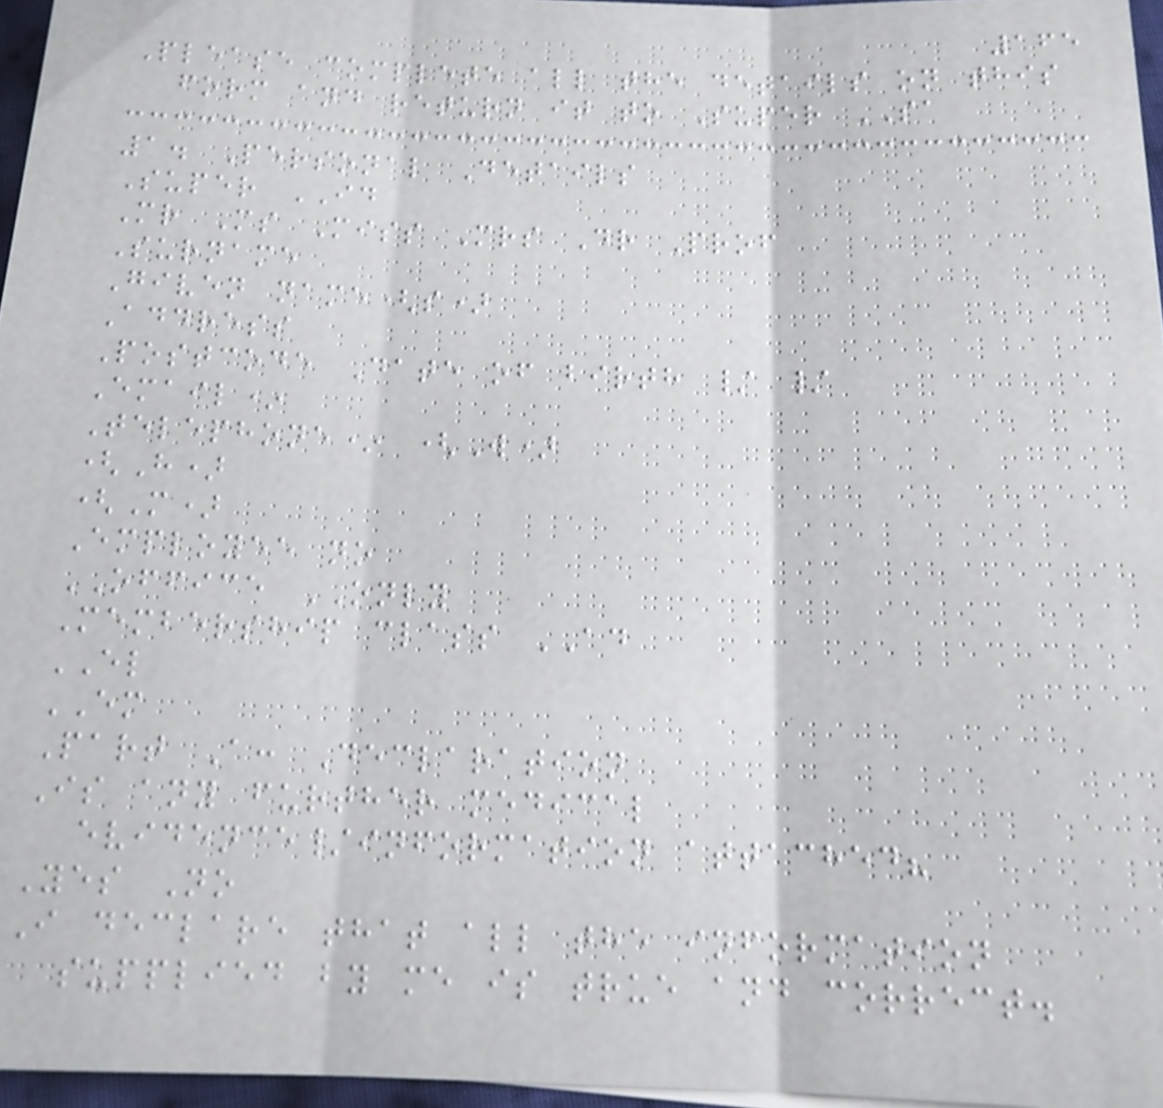165
Please complete all the details on this
form and return it to Super SA
1. Personal Details
Super ID
Mr Ms Miss Mrs Dr Prof
Surname
Given name(s)
Address
Postcode Date of birth / /
Email*
Telephone* (W)
(H)
(M)
Employee no
OFFICE ONLY
Membership class AD
EL
EM
Part A: Declaration
Is any further medical
evidence/information attached?
Yes No
I declare that all the information
supplied by me is true and correct.
